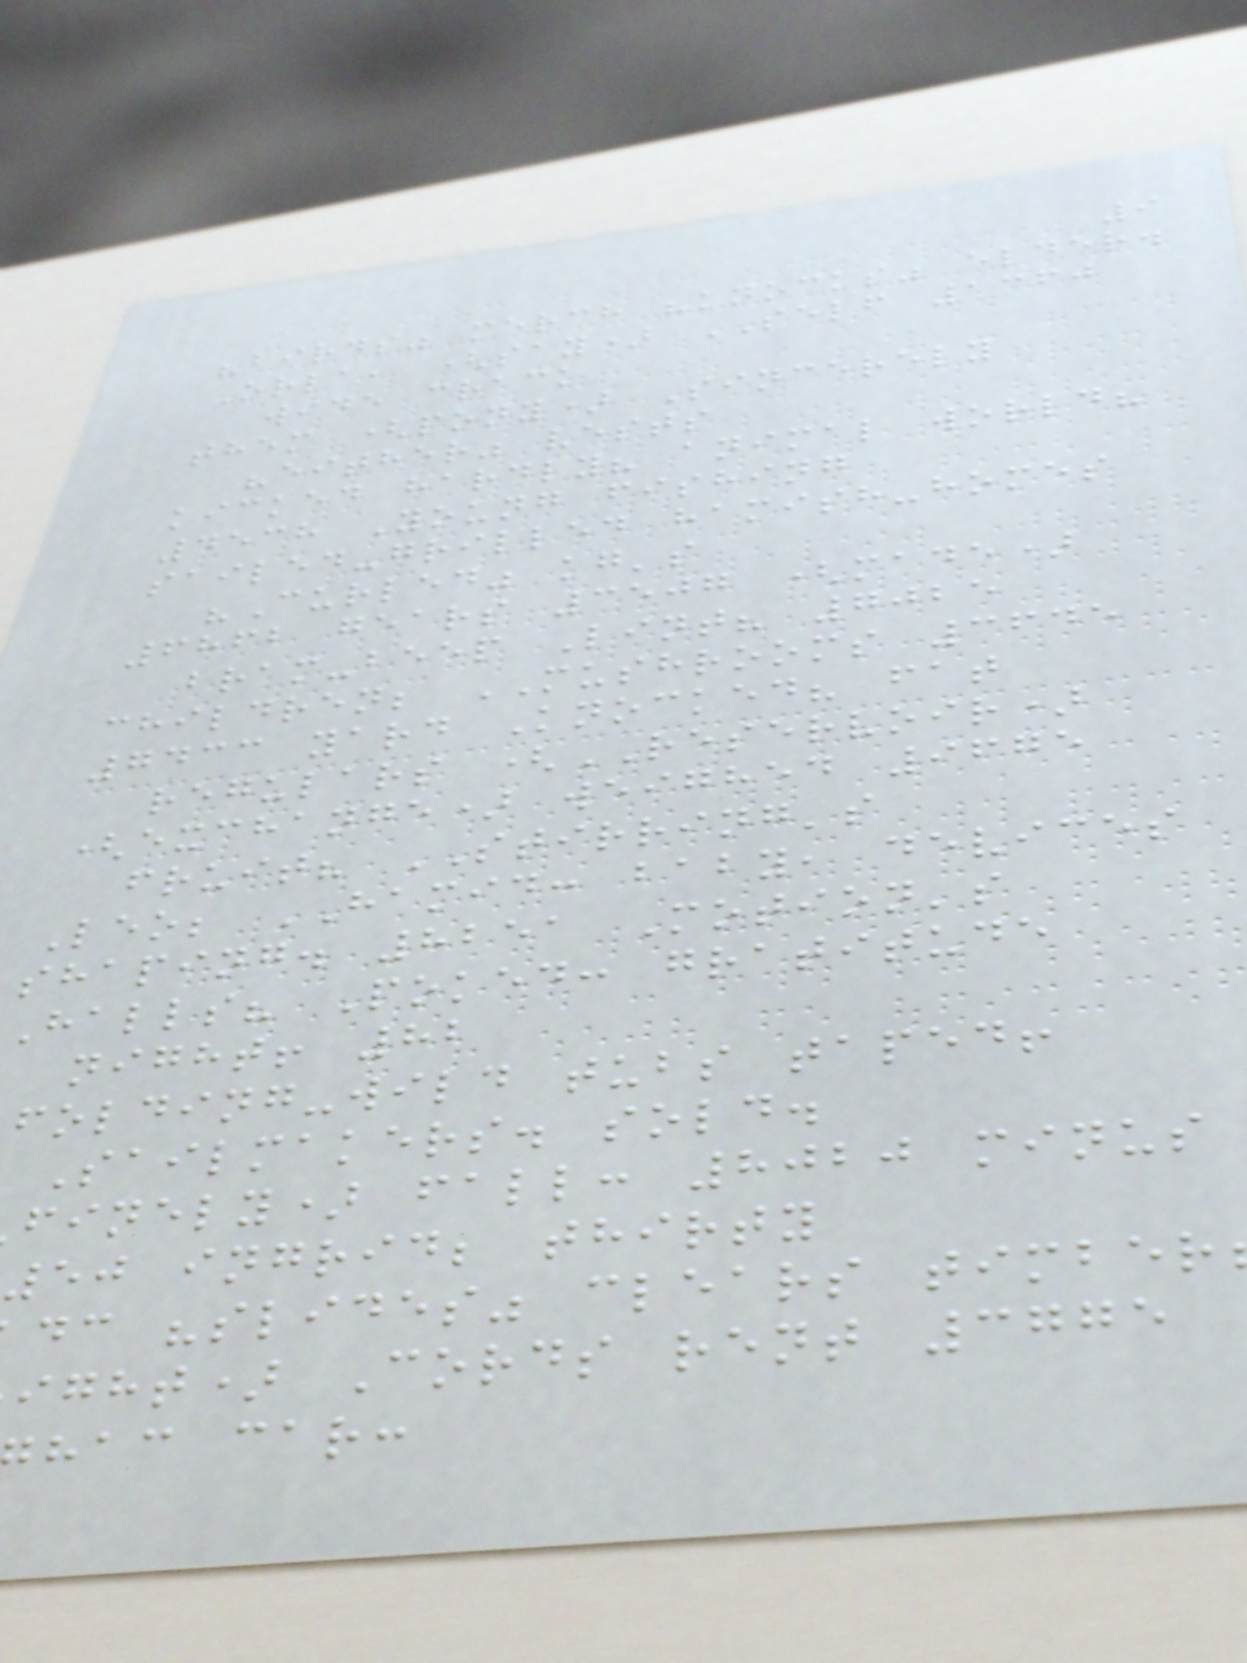9
"birds" merch "knocks" elder.
Orla, (say) SELF 1360
wide crack
them (pony) Sincerely
"either" vests
kicked hardly? animal world?
4538 Young fishing
sailed-grilled hamish-homes
"Curled" kg's
6862 gears 3507 (made)
bram-beep Lint? 7025
children; MUSHROOMS 3645
7433 yard Knocked? fat
regulars (RESERVOIR)
(exchange) weighed 9675
fruit? STIRRING's
Leo; HAMID: baby, devices
shaping. 8251 Motion's
Halls? Poked: gratitude
night! 82
folding-wild tubs taped!
Sailmakers. sold.
finely) fall: 8020 minus
50 ingrid; thirty
dc "slides" clears timber
ight) Cords rent 3775
hac car:
